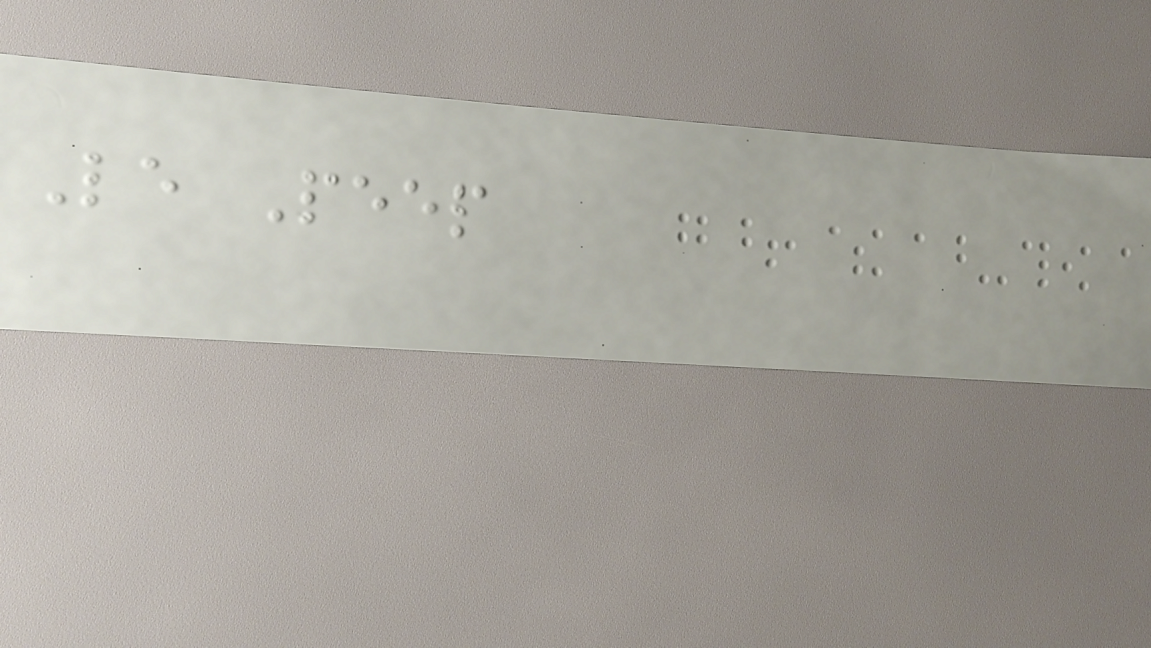Le Peep
